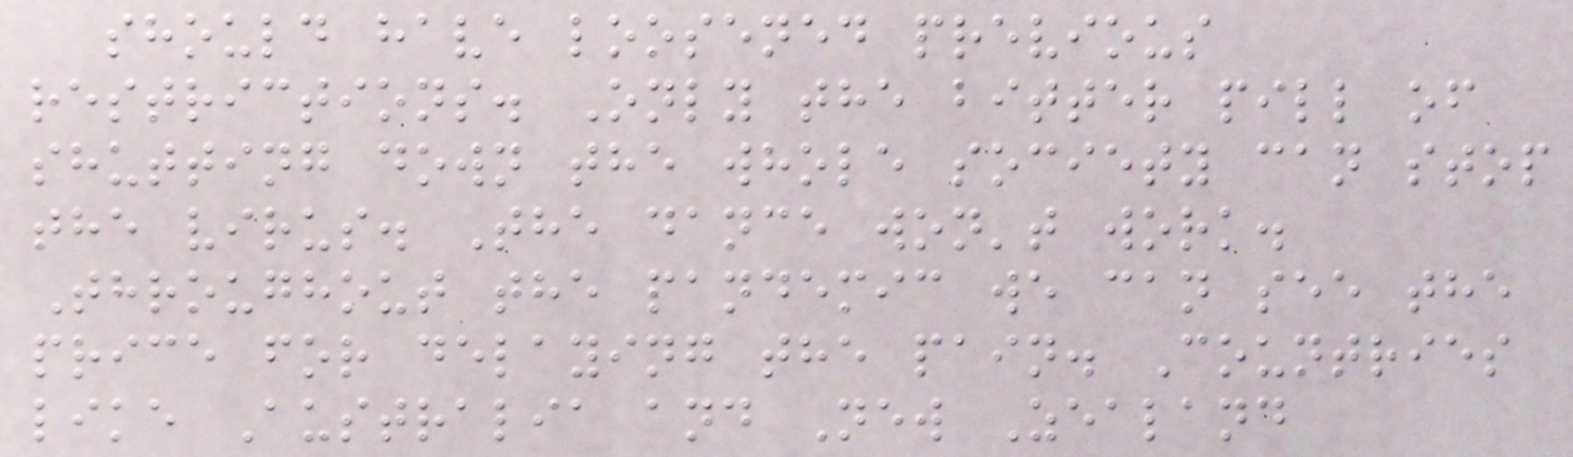should have loosened previous
restrictions. Only the bitter pill of
shutting down the whole society can stop
the virus. The dance won't work.
Throughout the pandemic we can see the
price for delaying the pain. Countries
like Australia and New Zealand
